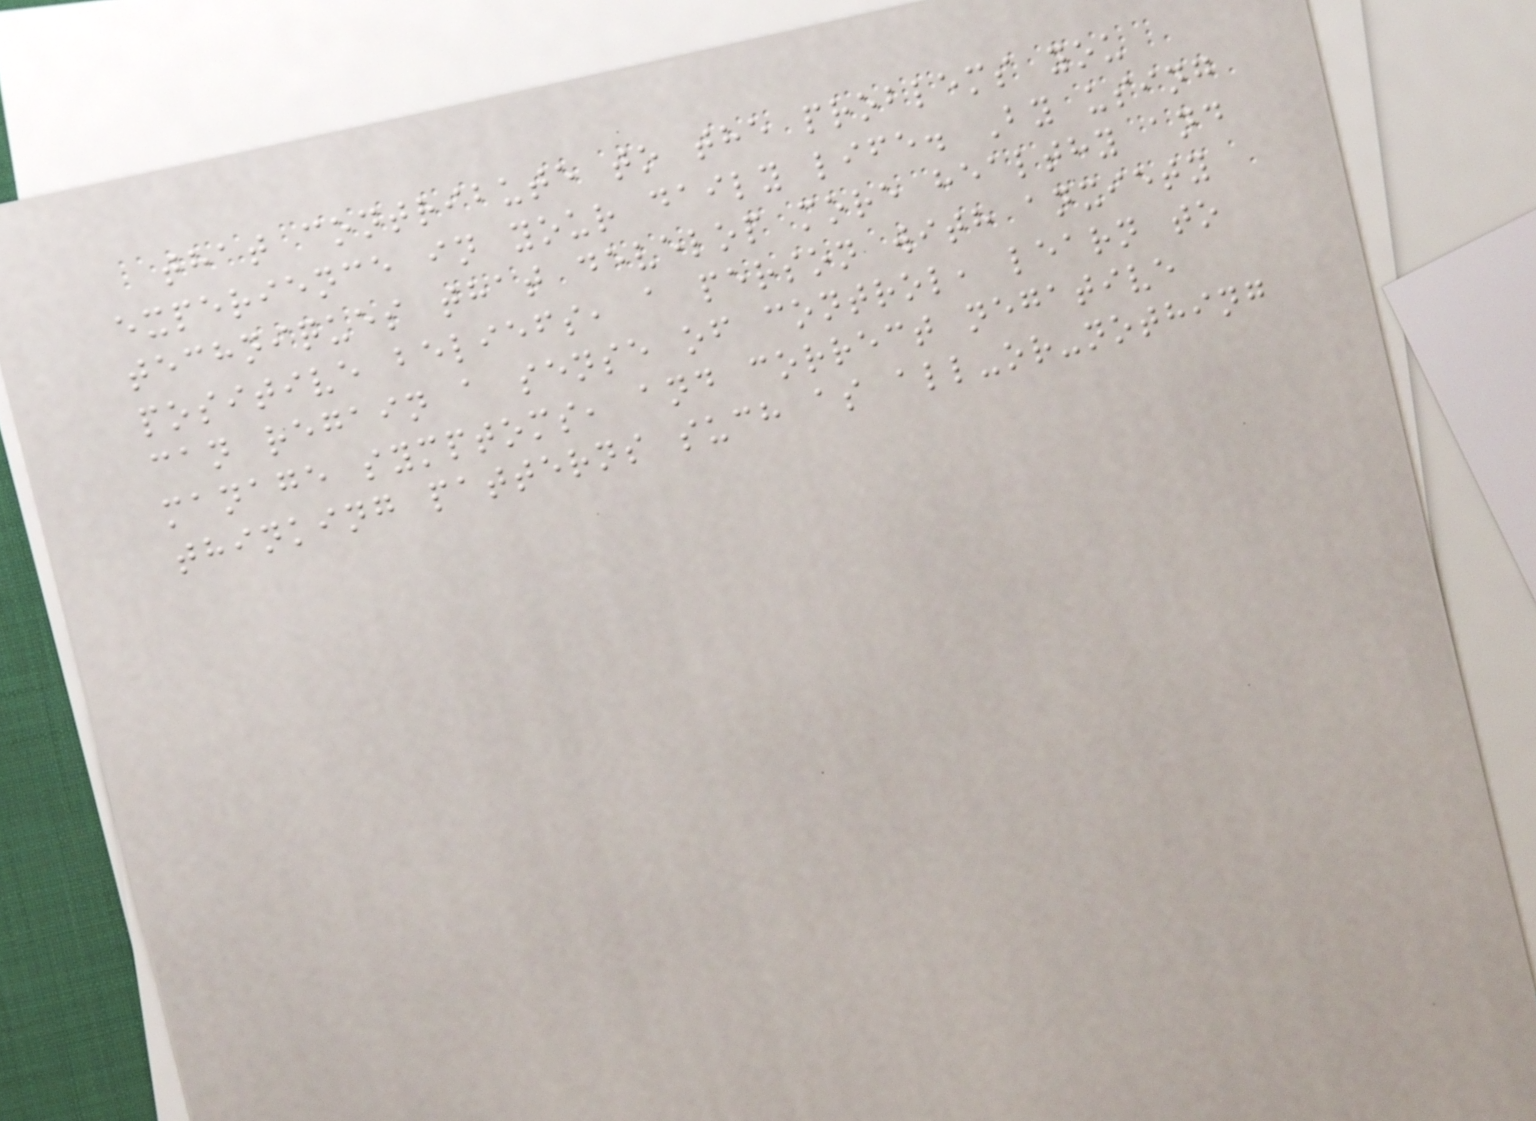that contribute to the problems you
experience in your daily life. By using
techniques that develop more healthy and
positive beliefs, a person with anxiety
can regain a sense of control, learn to
manage symptoms, and correct negative
thinking patterns such as all-or-nothing
